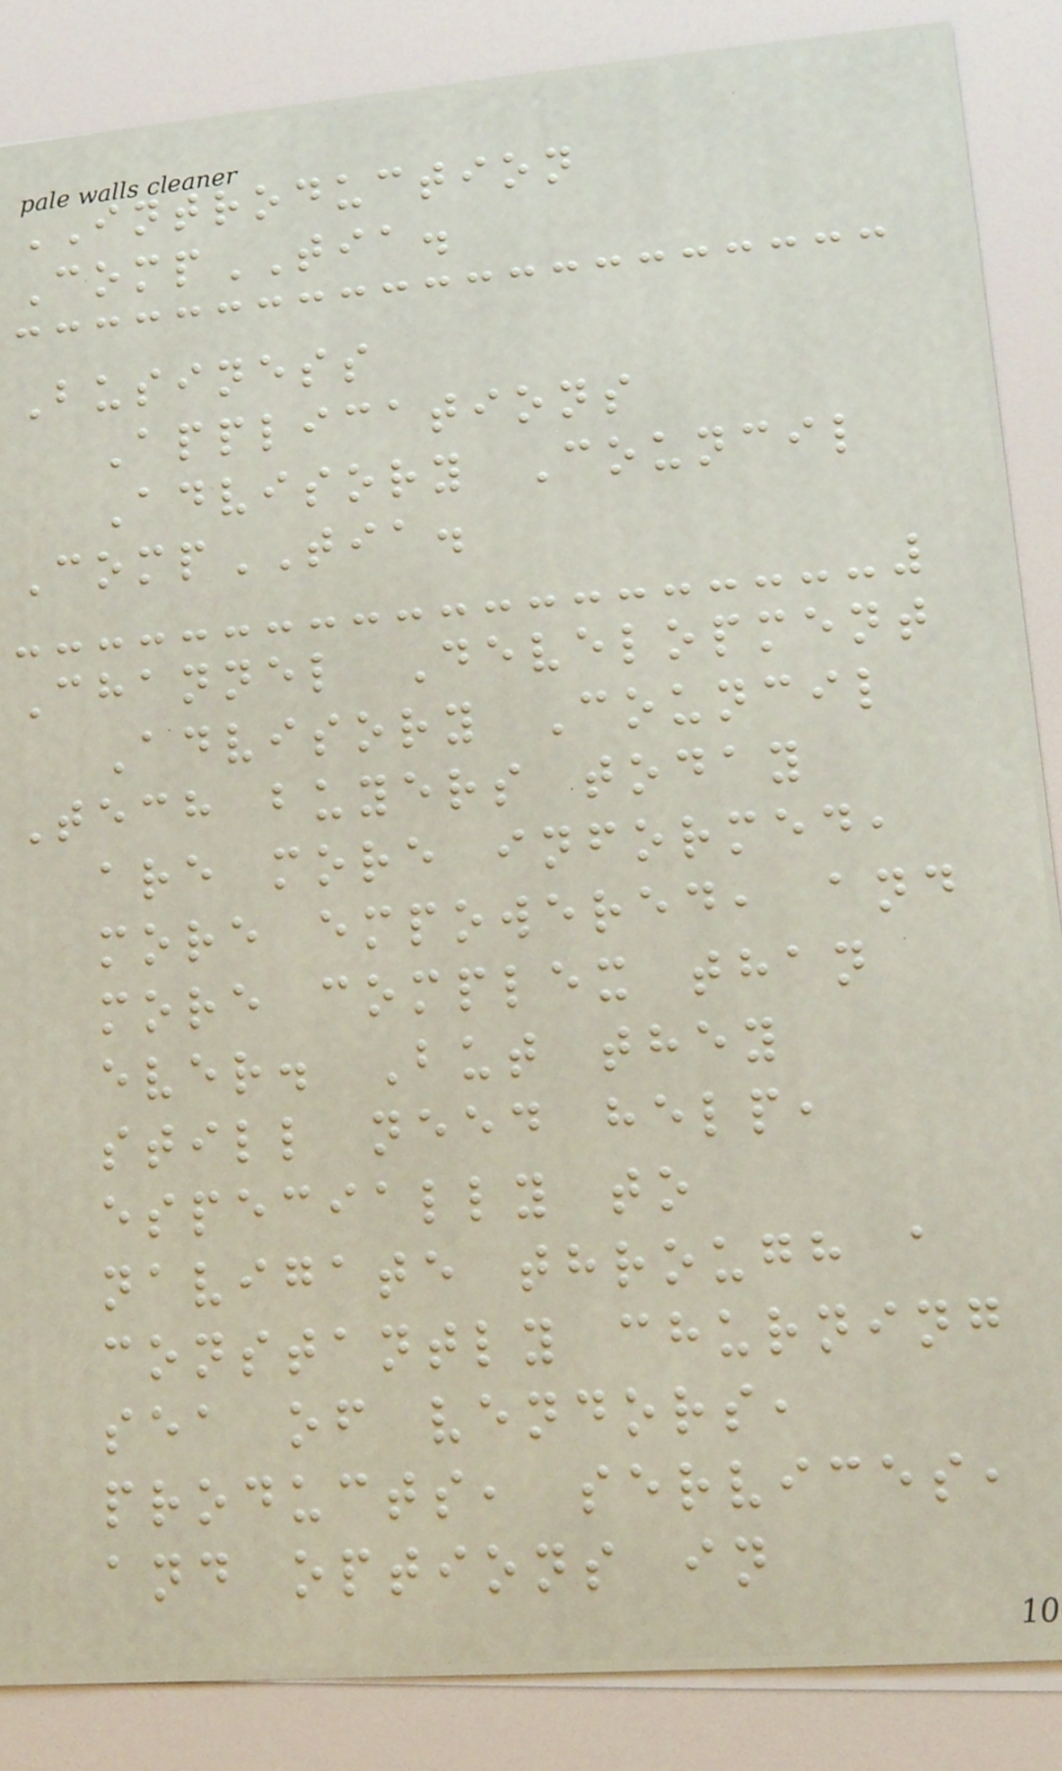INTRODUCTION
CompTIA.
Business
Applications
Advisory Council
CompTIA.
Channel Development
Advisory Council
Tech buyers today
are more informed,
more empowered, and
more complex than
ever. But they
still need help,
especially to
navigate through a
constantly churning
sea of vendors,
products, services,
and options in
